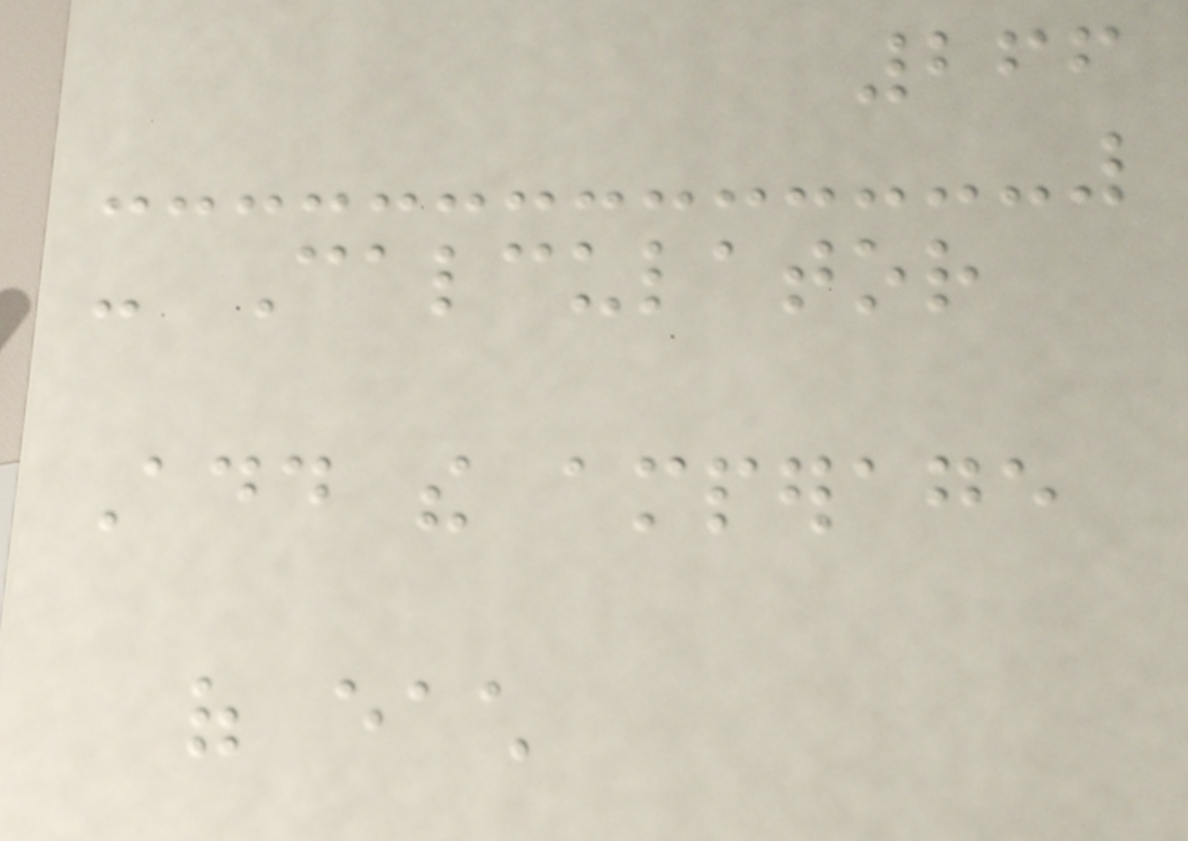266
- Calculator
Add the amperage
of each
